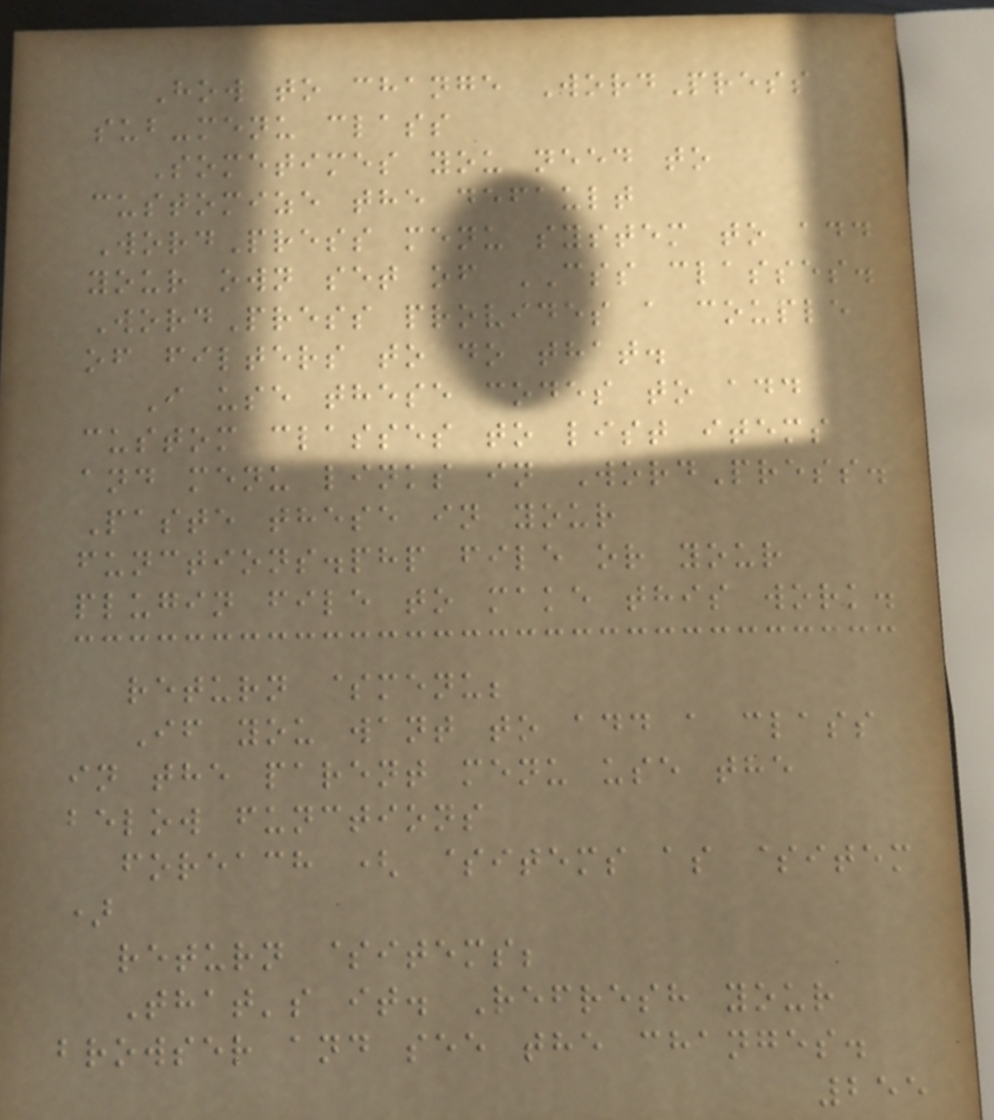How to change WordPress
sub-menu class
Sometimes you need to
customize the default
WordPress menu system to add
your own set of CSS classes.
WordPress provides a couple
of filters to do that.
I use these codes to add
custom classes to list items
and menu links in WordPress.
Paste these in your
functions.php file or your
plugin file to make this work.
return $menu;
If you want to add a class
in the parent menu use the
below functions
foreach ( $items as $item
)
return $items;
That's it. Refresh your
browser and see the changes.
255
